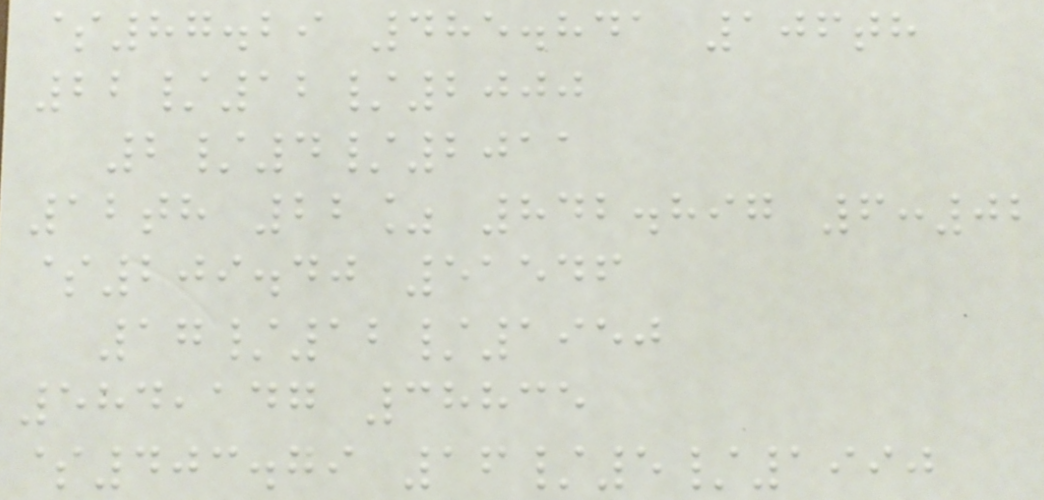$87.29 485.841 106th
22/12/2000
2/4/2011
12th 22% 842.897 6:02
$209.40 51546
17/12/1950
584,147 38835
$403.79 16/5/1990
